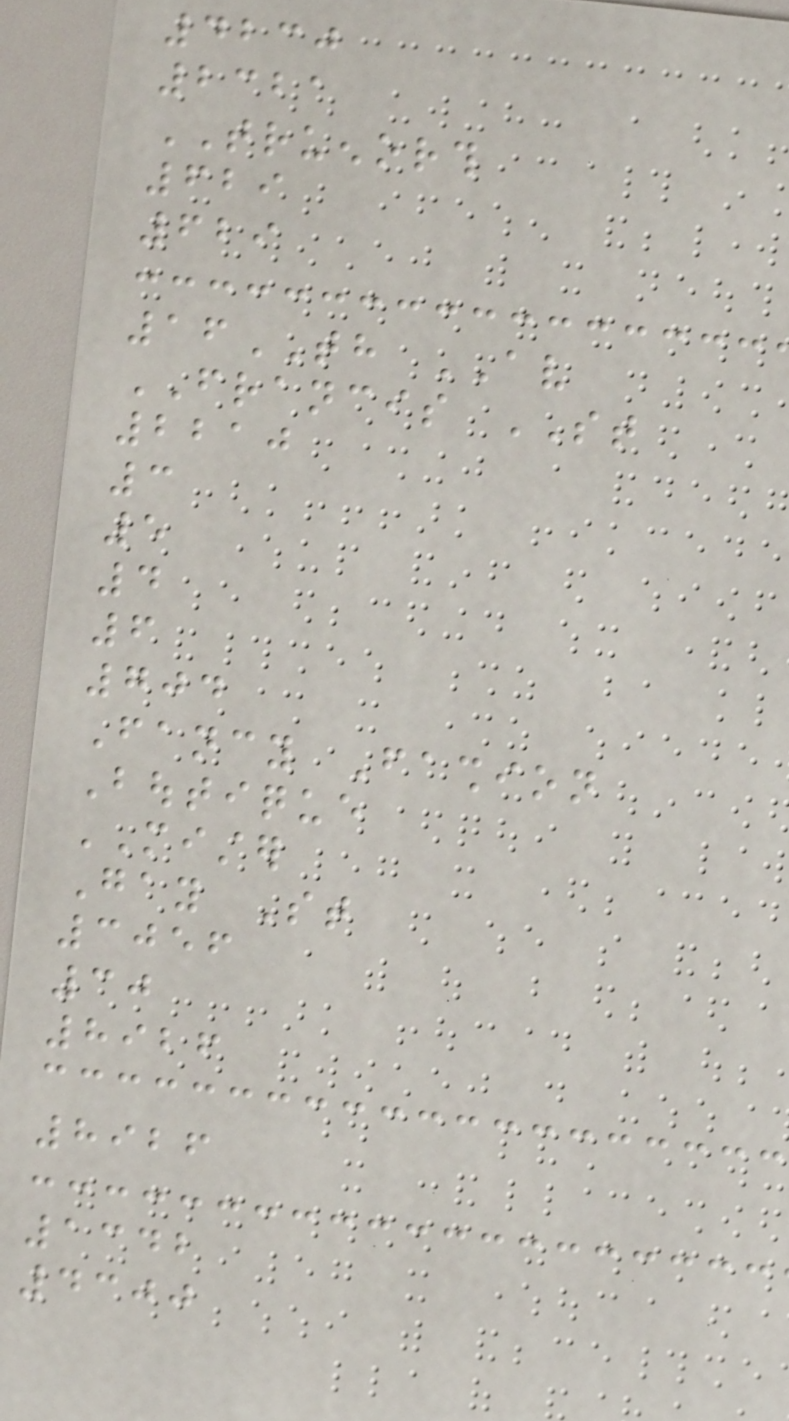4230
2321
TRUENORTH
629
629
16TH AV
FRANCIS ST
2210
3
5
4
6
704
Fancy Fashion
Boutique
MISTER
Gay St
3056
30
8926
8926
1342
4300
